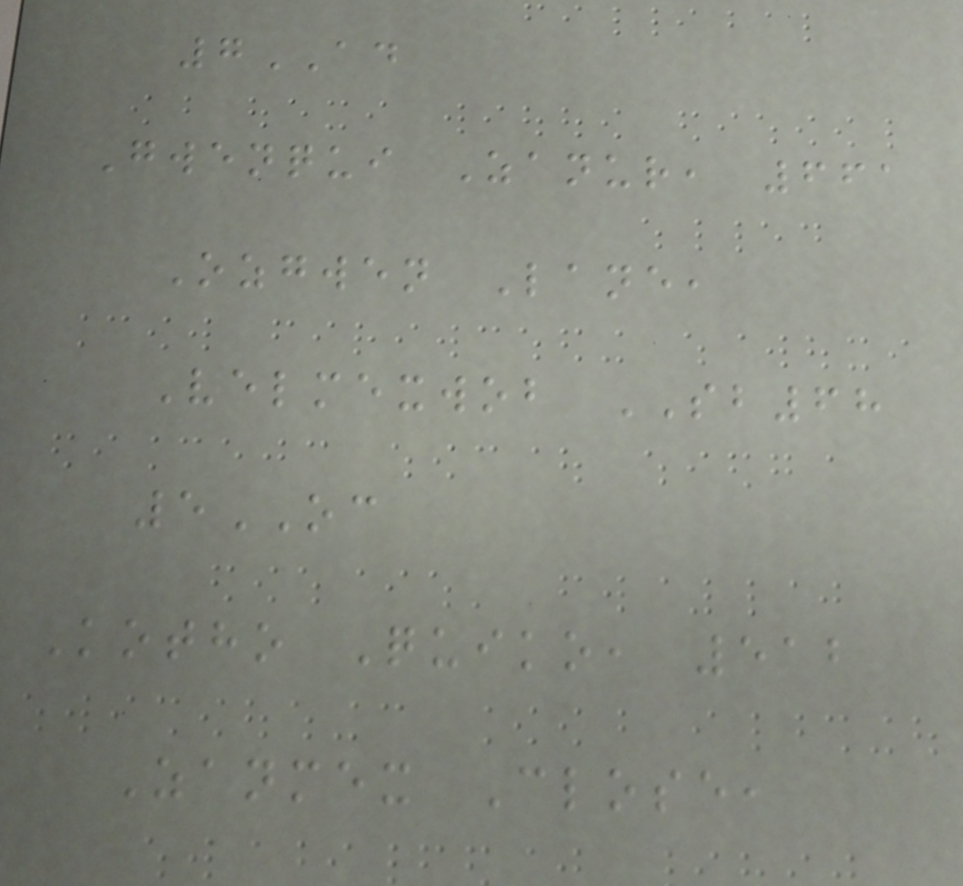7AD
Gwenqui Zanur, 661
Ozgwen Lane,
Velmexwob SB68
5OC
Kotho Quiko, 512
Zanmex Close,
